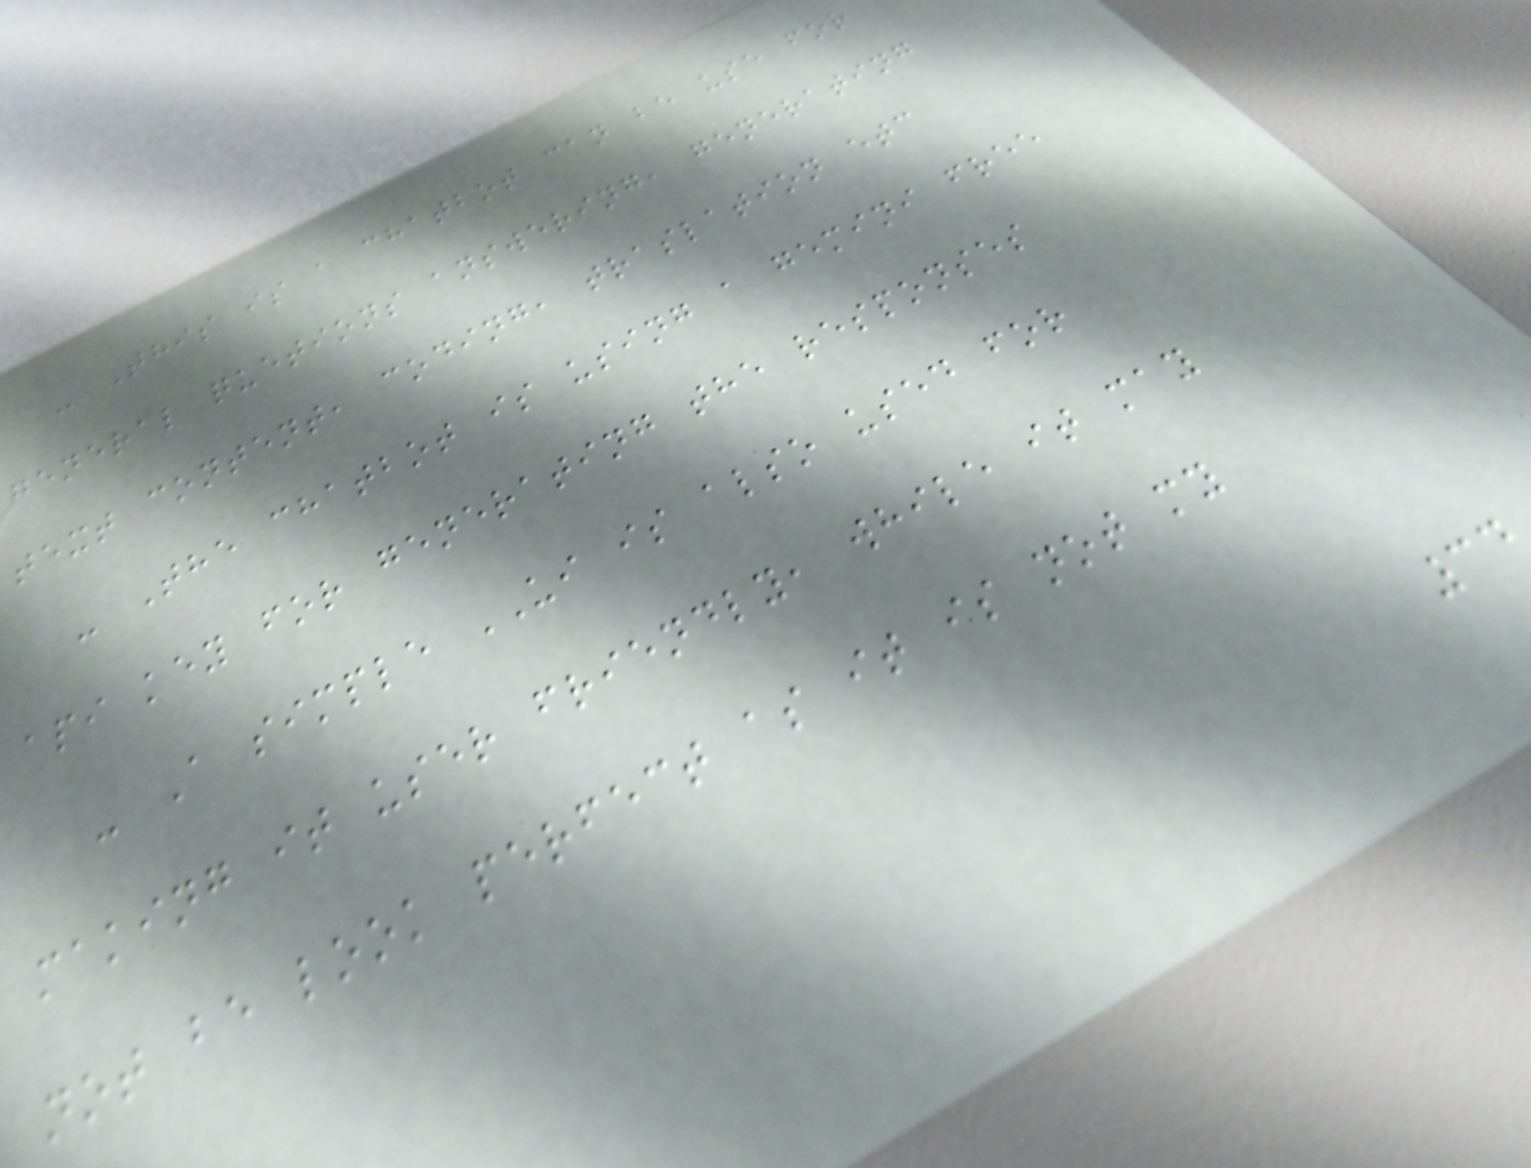- This is a chatbot can be use for
general quetions answering, generating
text content, coding, traslation etc
- The chatbot is using a gemini free
api key for generating the responses
- A simple UI is also used for
making it user friendly, while it may
not be look perfect as it is not my
34
